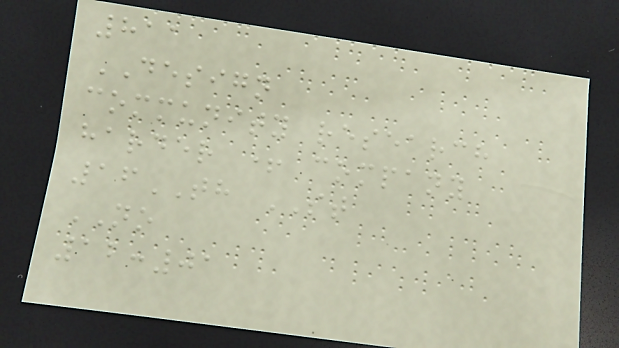811
DESIGN
community research
harder + company
16TH ST
NO
12:01
